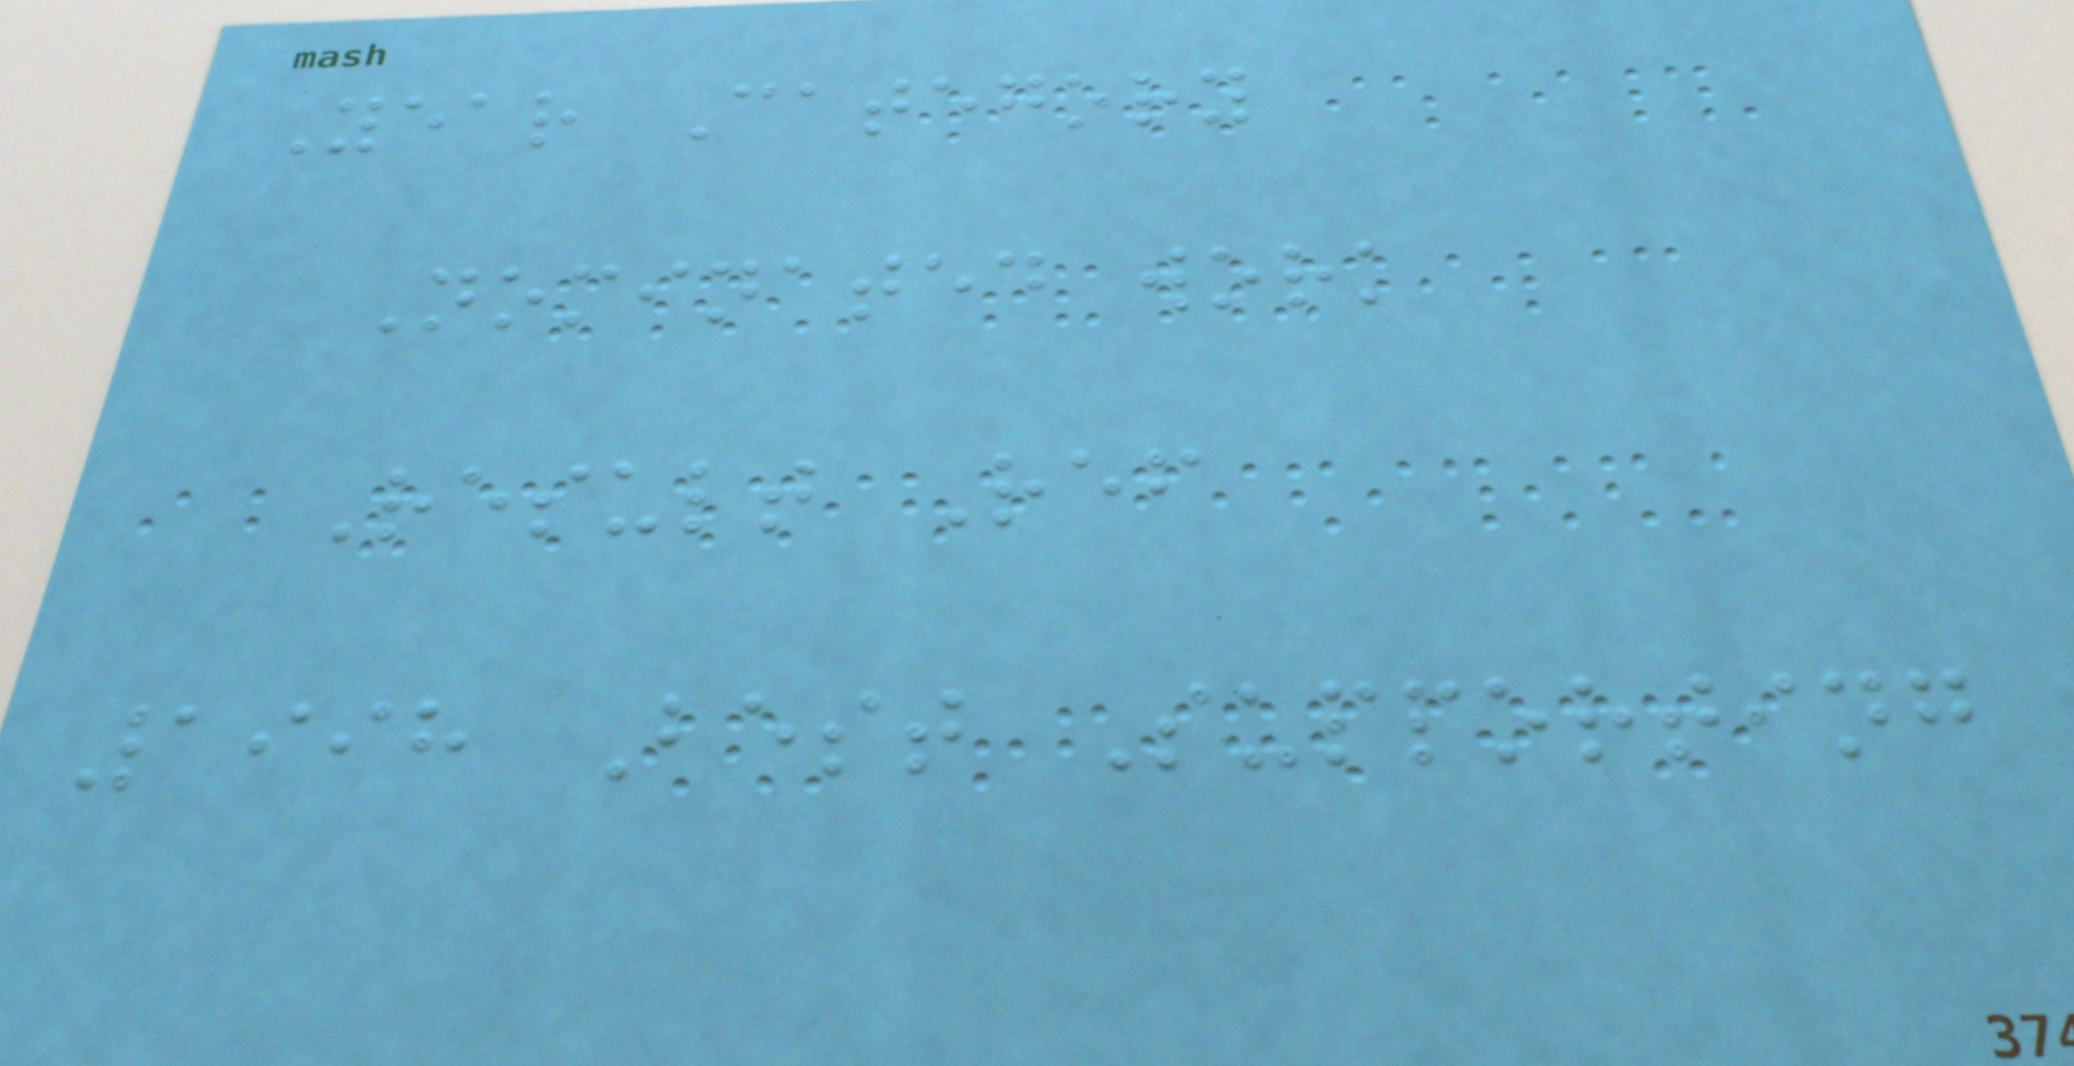Year Category
Nominated work
Result Ref
1998 Best Supporting
